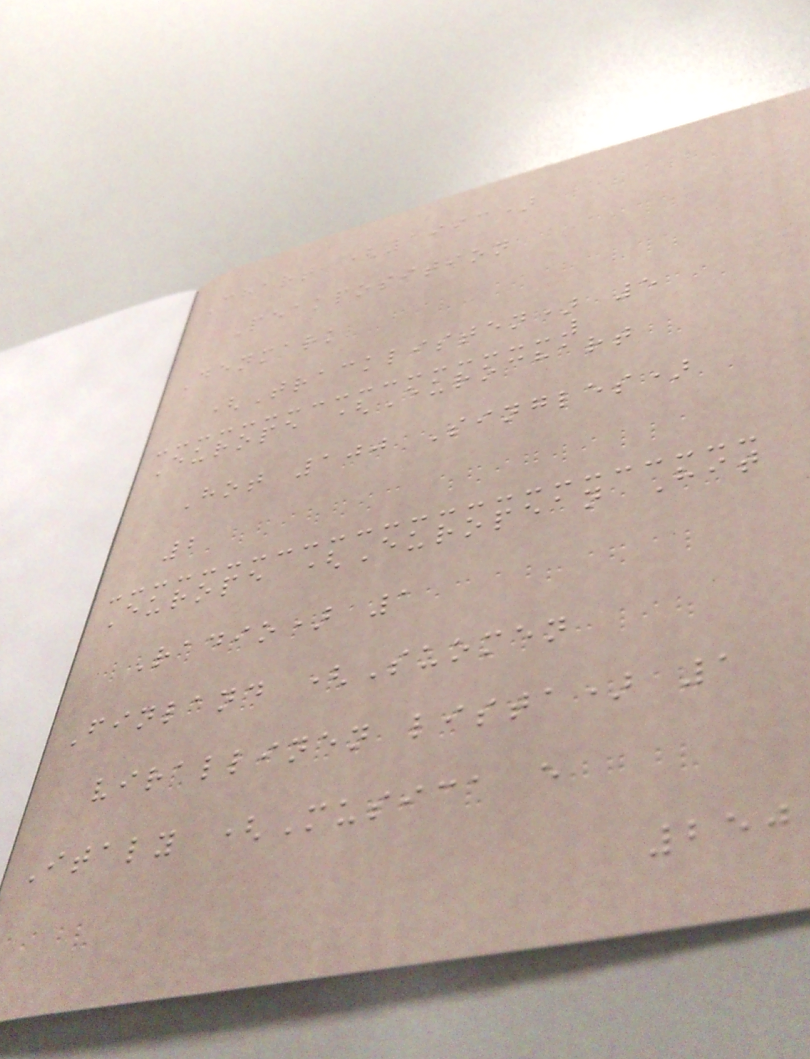Chart (1993)
Peakposition
Denmark
(Tracklisten) 5
Europe (Eurochart
Hot 100 Singles)
2
Europe (European Hit
Radio) 1
Finland (Suomen
virallinen lista) 1
Italy (Musica e
250
